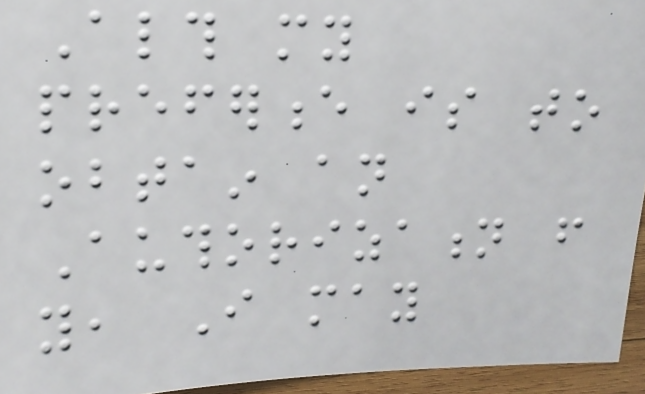Although my
preference is to
obtain an
Authorization from
you, I may
